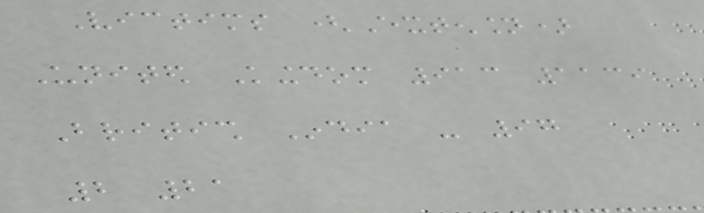Victims (Extension)
United Kingdom 913 1139
British India - 97
2 21
